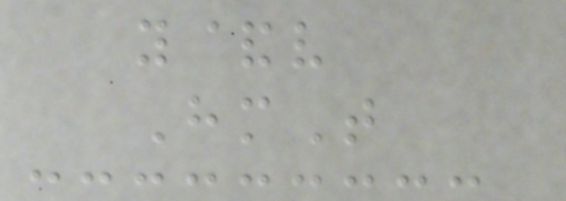y&v
HmT
